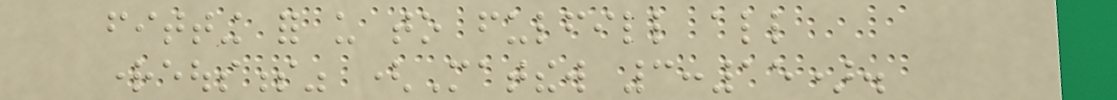fitting for us to fulfill all
righteousness" (Matthew 3:15).
